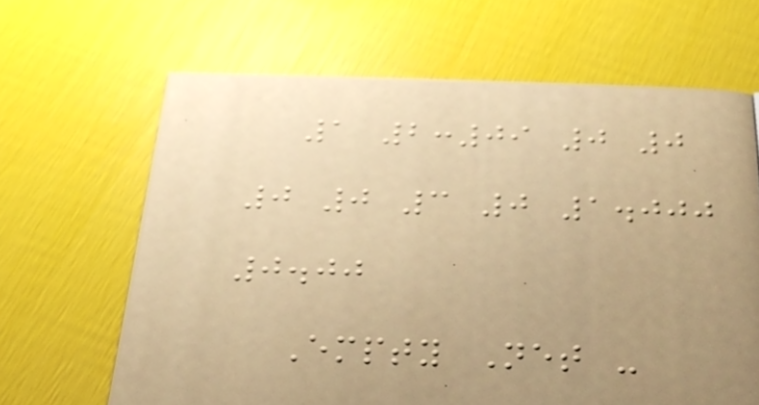1 2:09 0 0
0 0 3 0 1.000
0.00
Empty Net -
